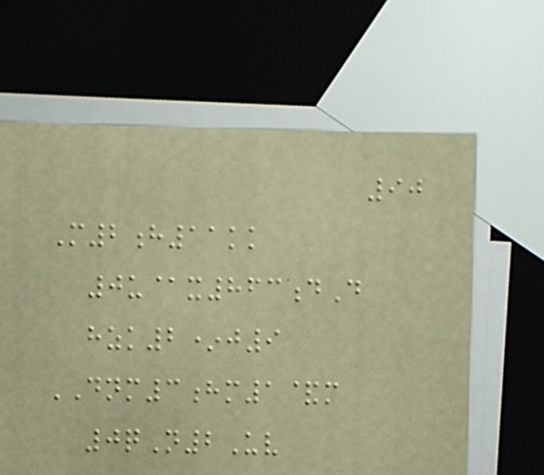90
M2h11kk
0u@x863dD
hzk2*j9
DNM3hm1&m
0qN2Uv
